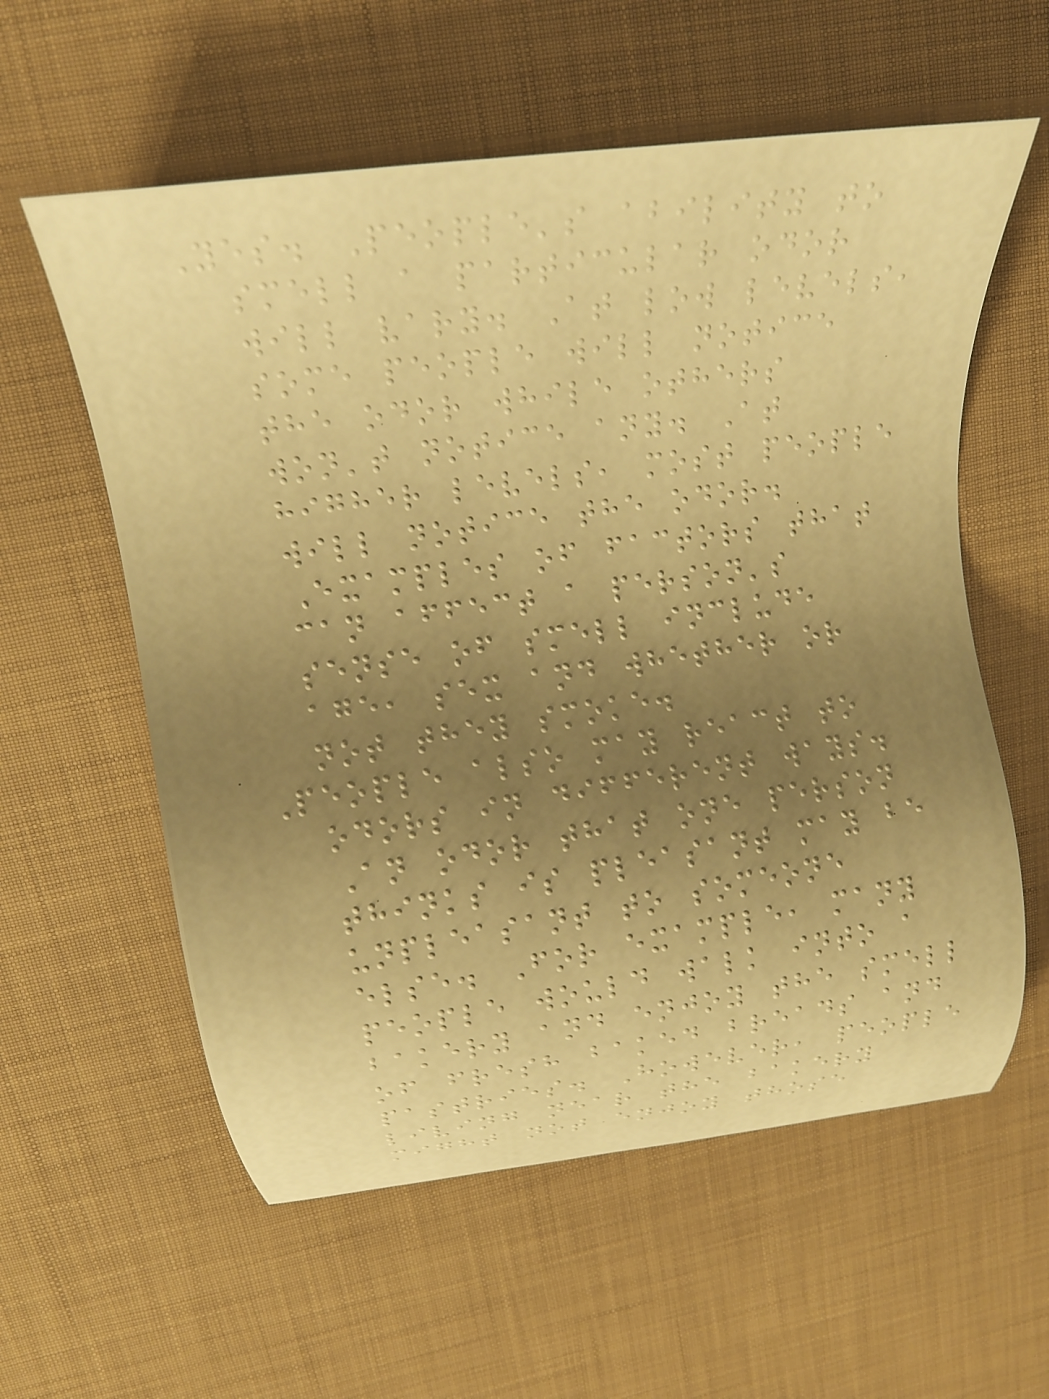Yes. People's ability to
smell a particular odor
will vary. At low levels,
some people will notice
the odor while others
won't notice any. At
higher levels, most people
will notice the odor.
Examples of factors that
can affect a person's
sense of smell include
age, sex and whether or
not they smoke.
People also may react to
odors in different ways.
An odor that one person
thinks is pleasant may be
unpleasant to someone
else. For example, many
people would walk into a
bakery and enjoy the smell
of fresh baked breads and
pastries. However, people
living near the bakery
might not enjoy those
